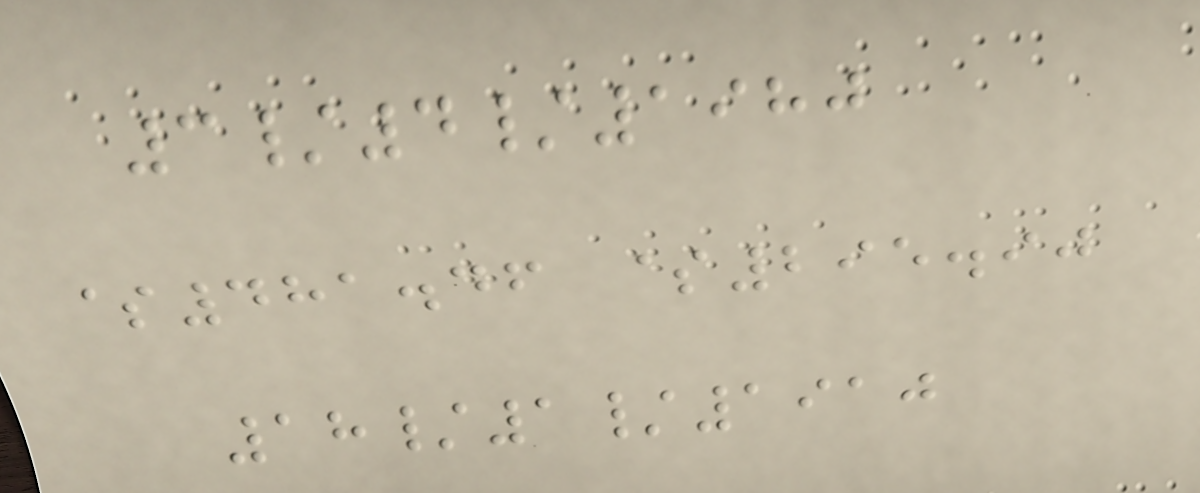3/4/1980
$481.46 $295.90
18/1/1910
